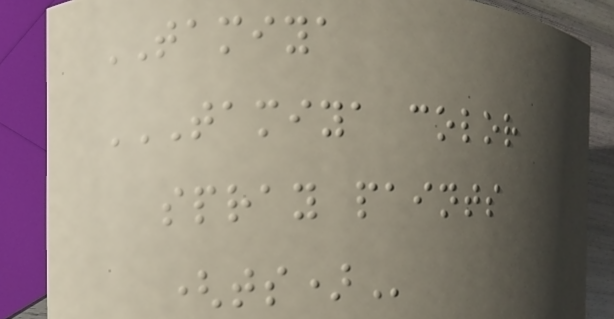TAMIYA
TAMIYA COLOR
SPRAY PAINTS
(TS)
